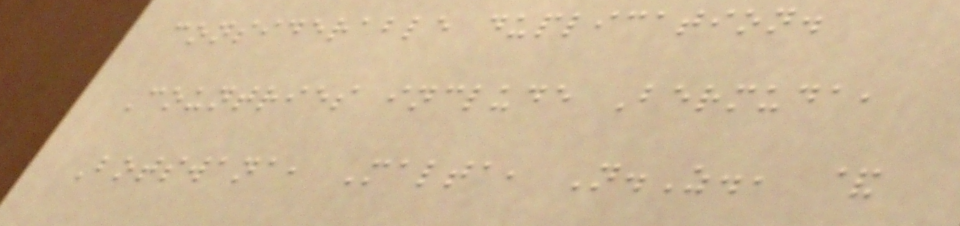considerable duplication.
Countries include Bermuda,
Botswana, Malta, N.Z., &
